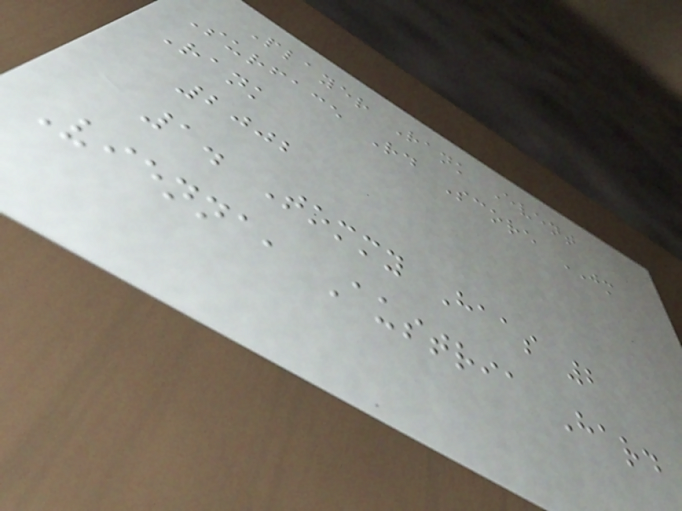Player Rank Event
Surface Rd Score JM
Rank
2002
1. Tommy Haas 2
Vienna, Austria Hard
